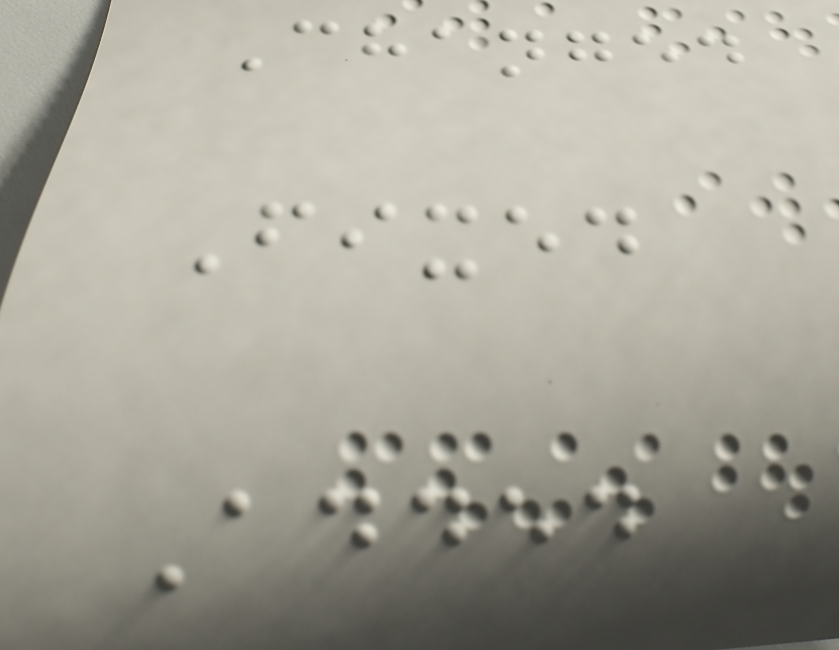Changed
Fixed
Added
